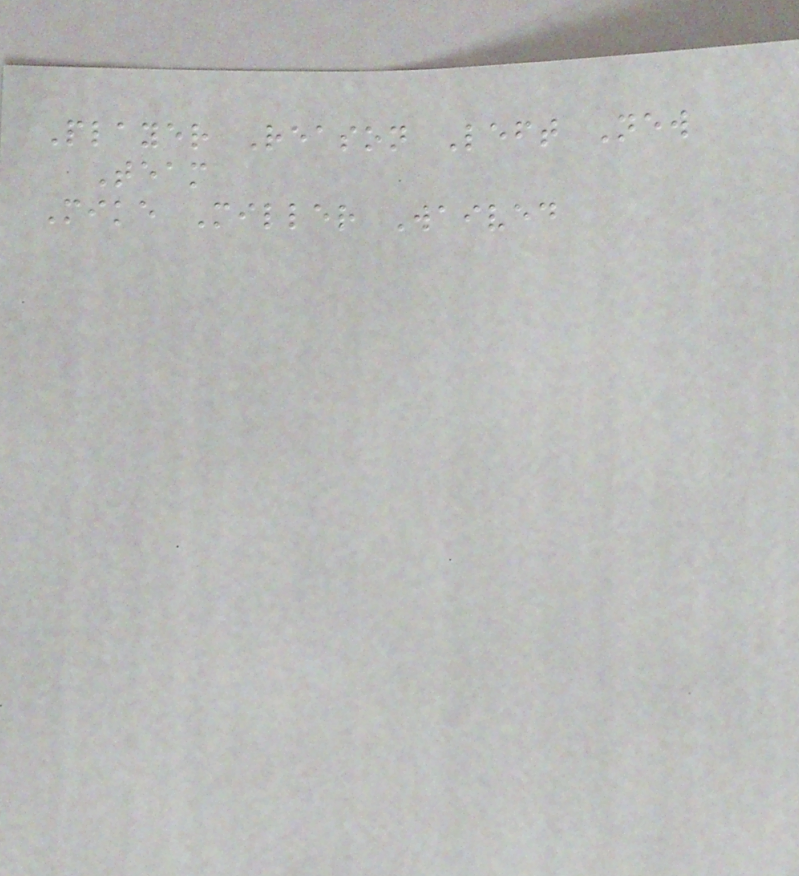Player Reason Left New
Team
Mike Miller Waived
